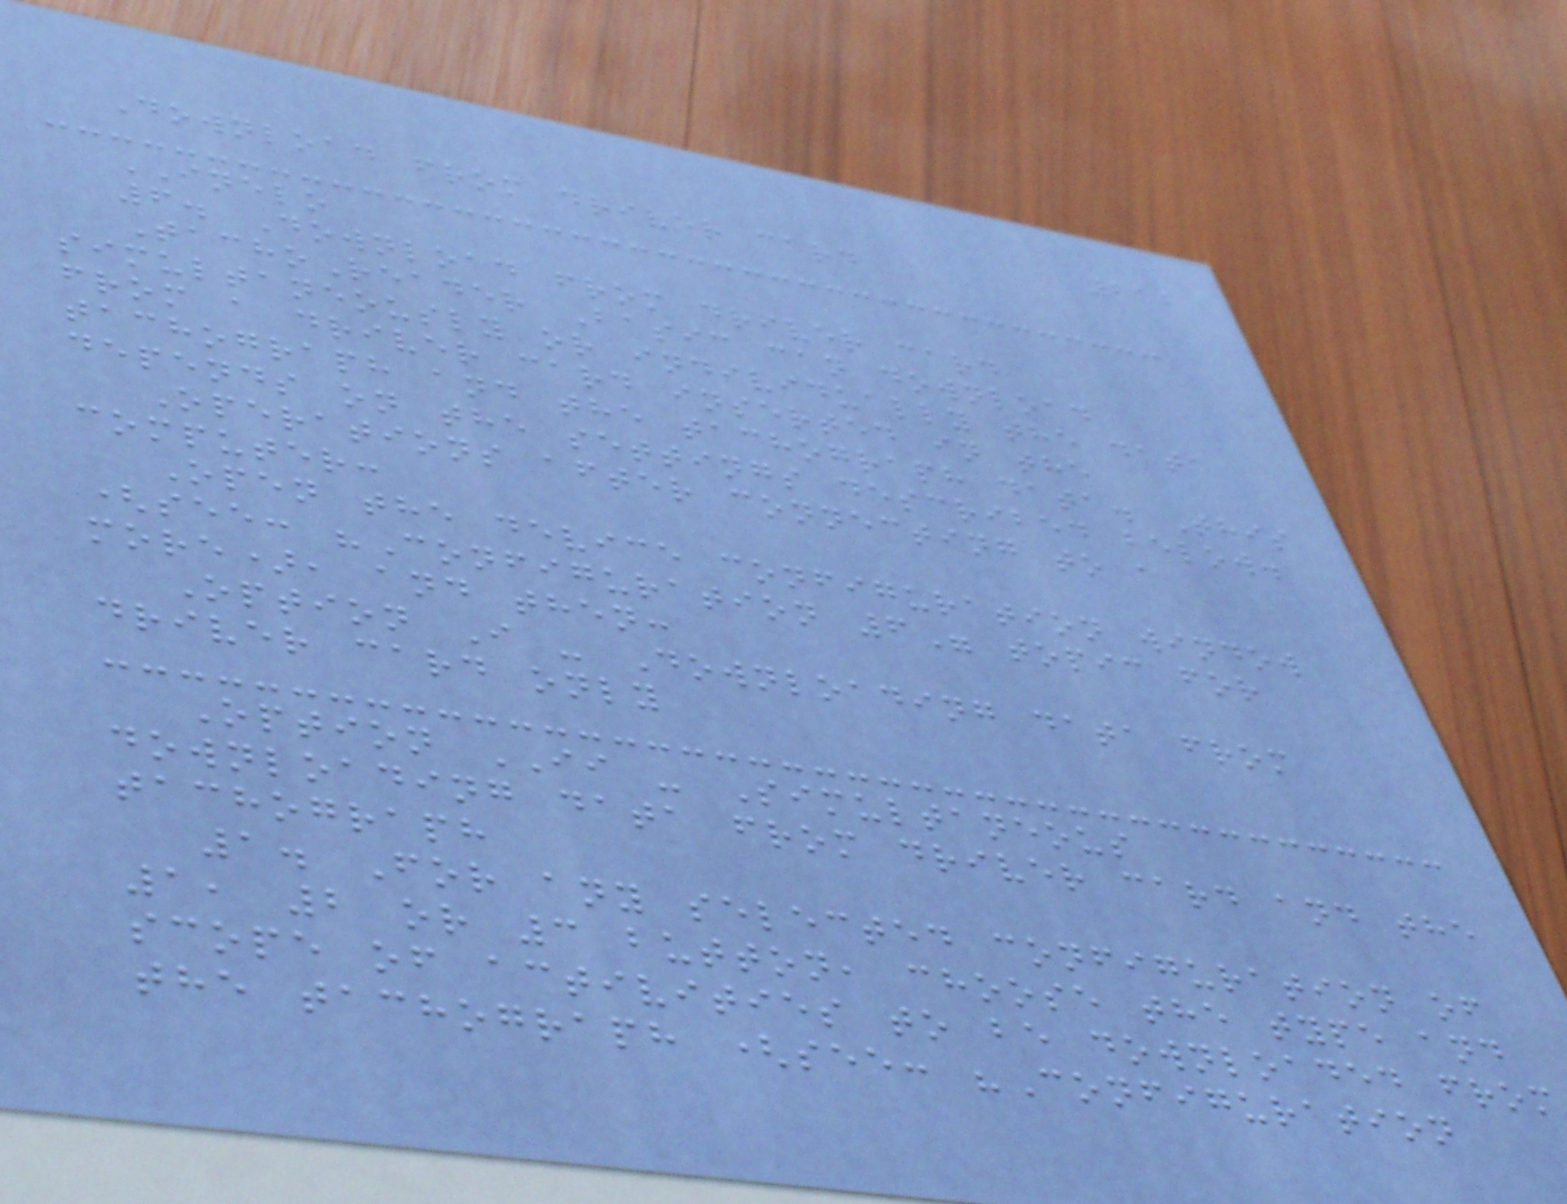212
Download from driver card
INELO
6. Download from driver card
TachoReader Basic can download
simultaneously or individually the data
from a driver card inserted in the
tachograph and the tachograph data. This
depends on the settings described below.
Operations after connecting to a
computer:
Open the device configuration window
(see: "Configuration 6" topic for
more), and then:
Option I - Downloading data from
driver card only
Option II - Simultaneous
downloading data from driver card and the
tachograph
1. For any selected configuration of
1, 2 or 3 button, choose the type and
scope of activities to be downloaded from
the tachograph (see: "Configuration
